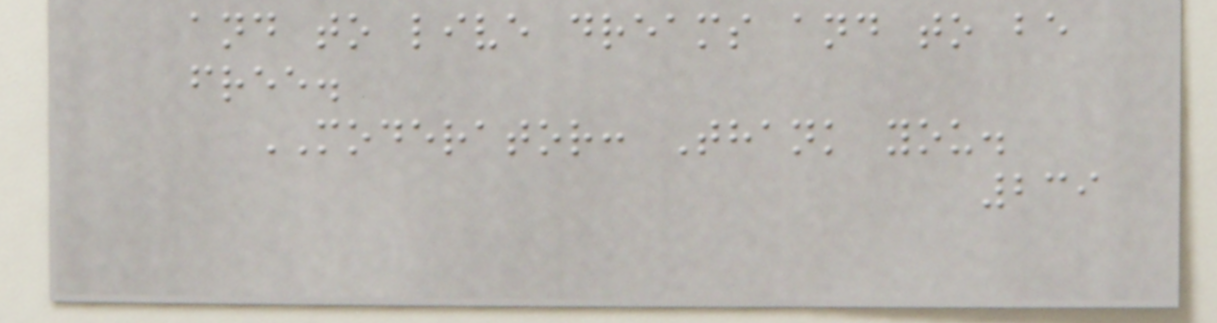and to live dreams and to be
free.
MODERATOR: Thank you.
239
